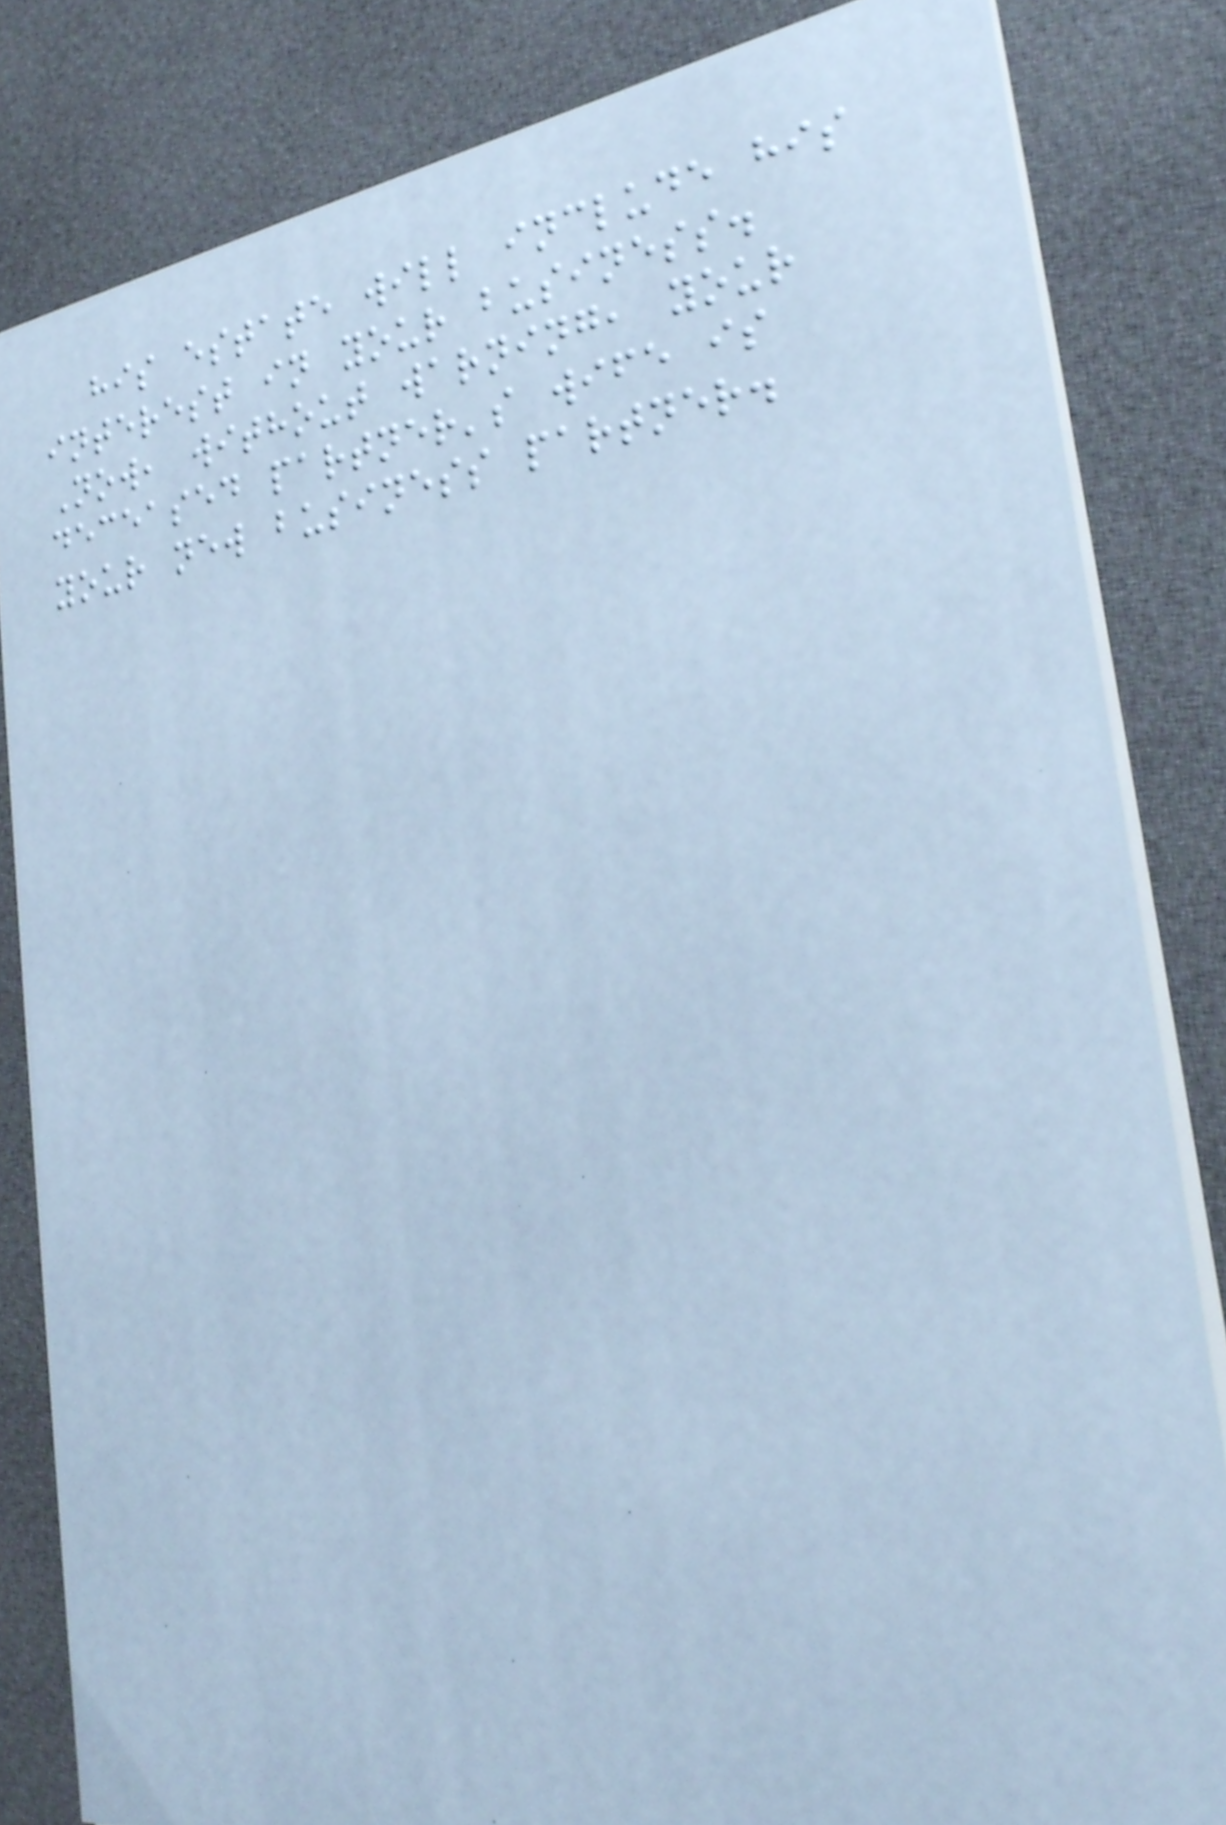his estate will include his
interest in your business.
Now, without warning, your
deceased partner's wife is
your new business partner.
